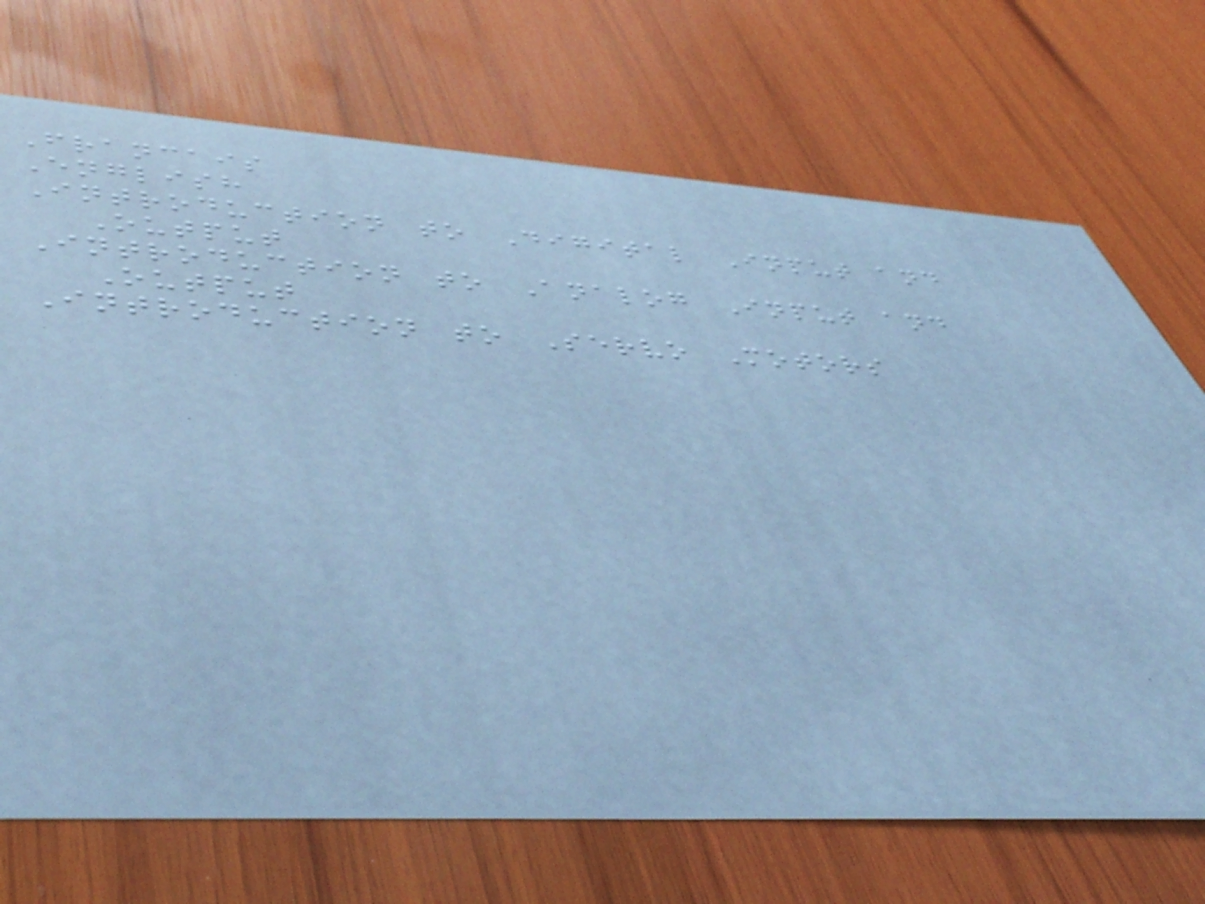Francais
English
Introduction to Digital Input and
Output
Introduction to Analog Input and
Output
Introduction to Servo Motors
